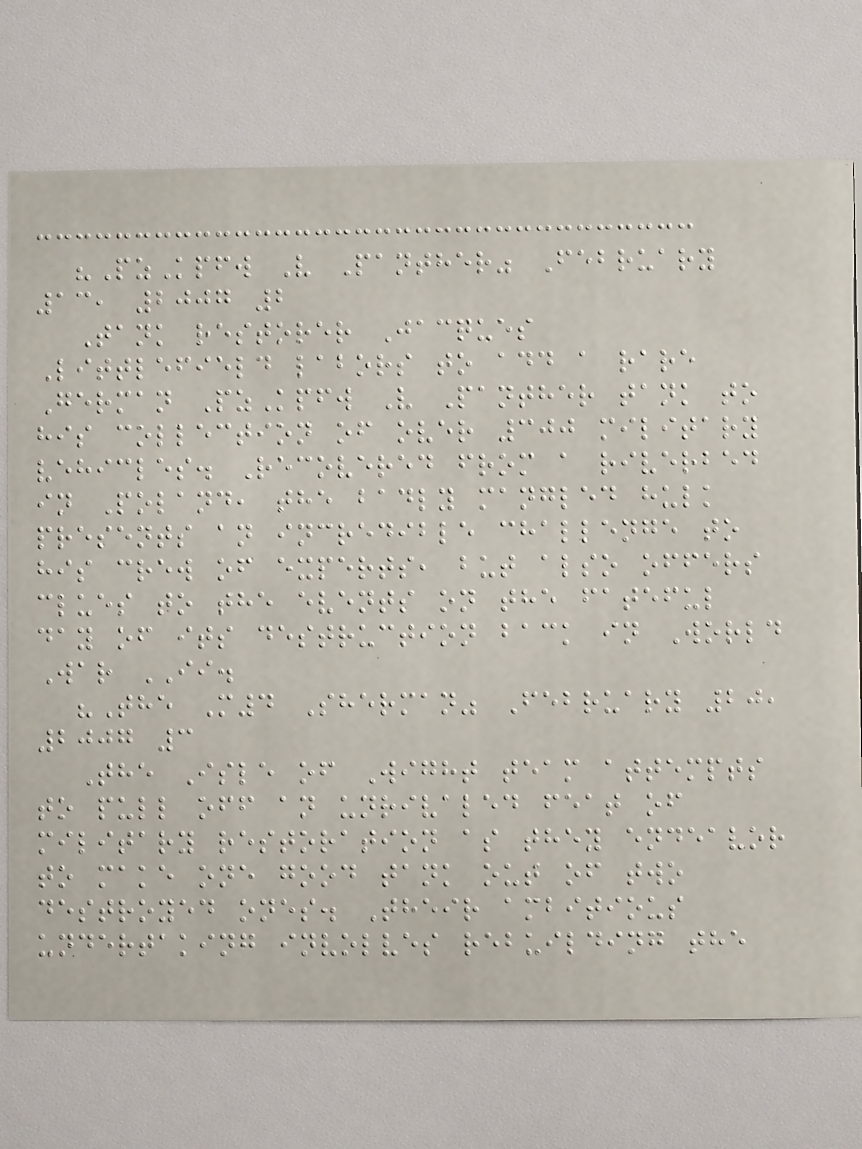"PzKpfw V Panther" February
13, 2007 2
Tank restorer Jacques
Littlefield labors to add a rare
German PzKpfw V Panther tank to
his collection of over 300 military
vehicles. Recovered from a riverbed
in Poland, the badly mangled hulk
presents an incredible challenge to
his crew of experts, but also offers
clues to the events on the fateful
day of its destruction back in World
War II.
"The M4 Sherman" February 20,
2007 3
The Isle of Wight team attempts
to pull off an unrivaled feat of
military restoration as they endeavor
to make one good tank out of two
destroyed ones. Their ambitious
undertaking involves rebuilding the
